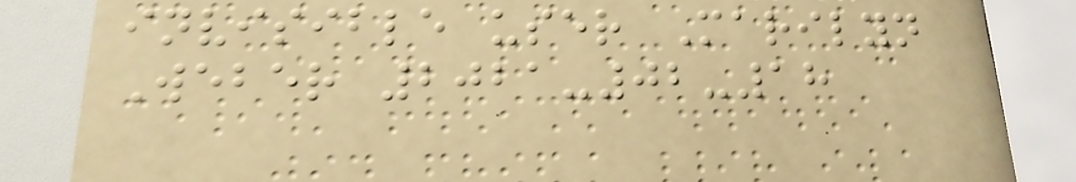invisible user Marilyn
Weber 2021-02-18
